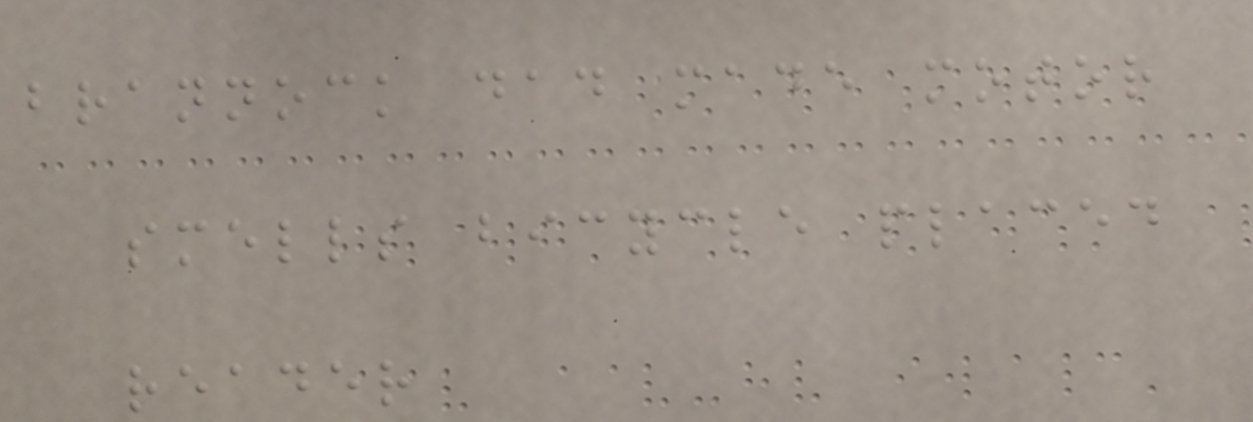brannock dad made motor
smells bicycle placed
reader
